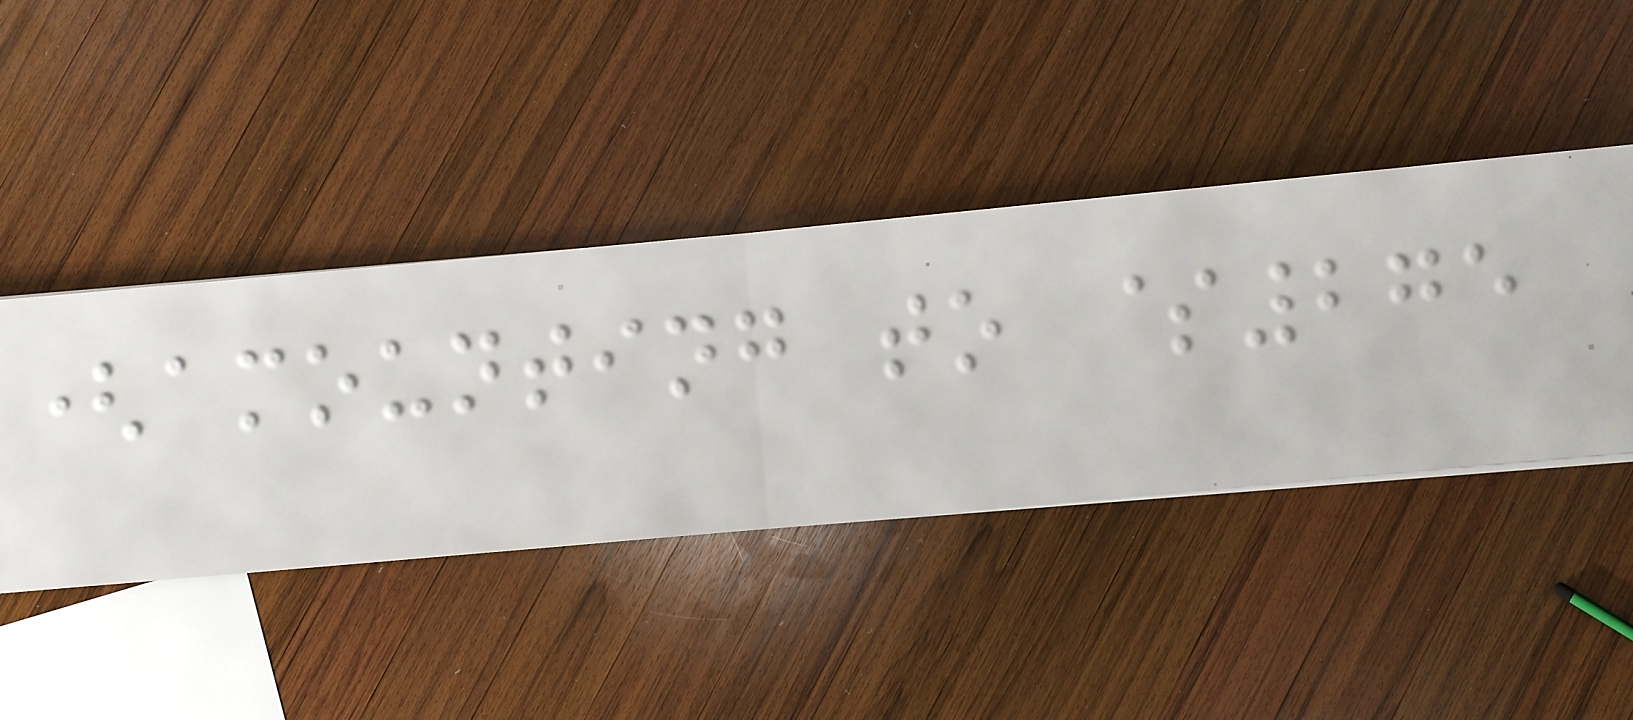(amounting to $275
